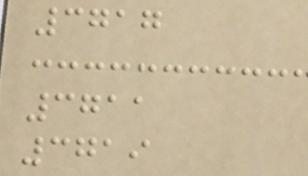3717
3711
3719
